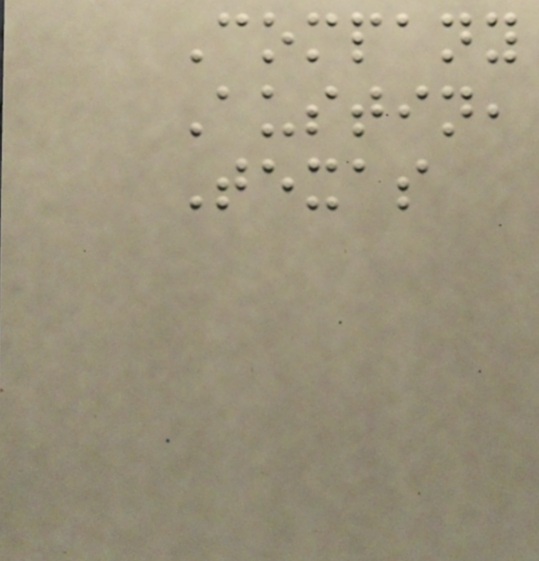Company
Austin,
Texas
